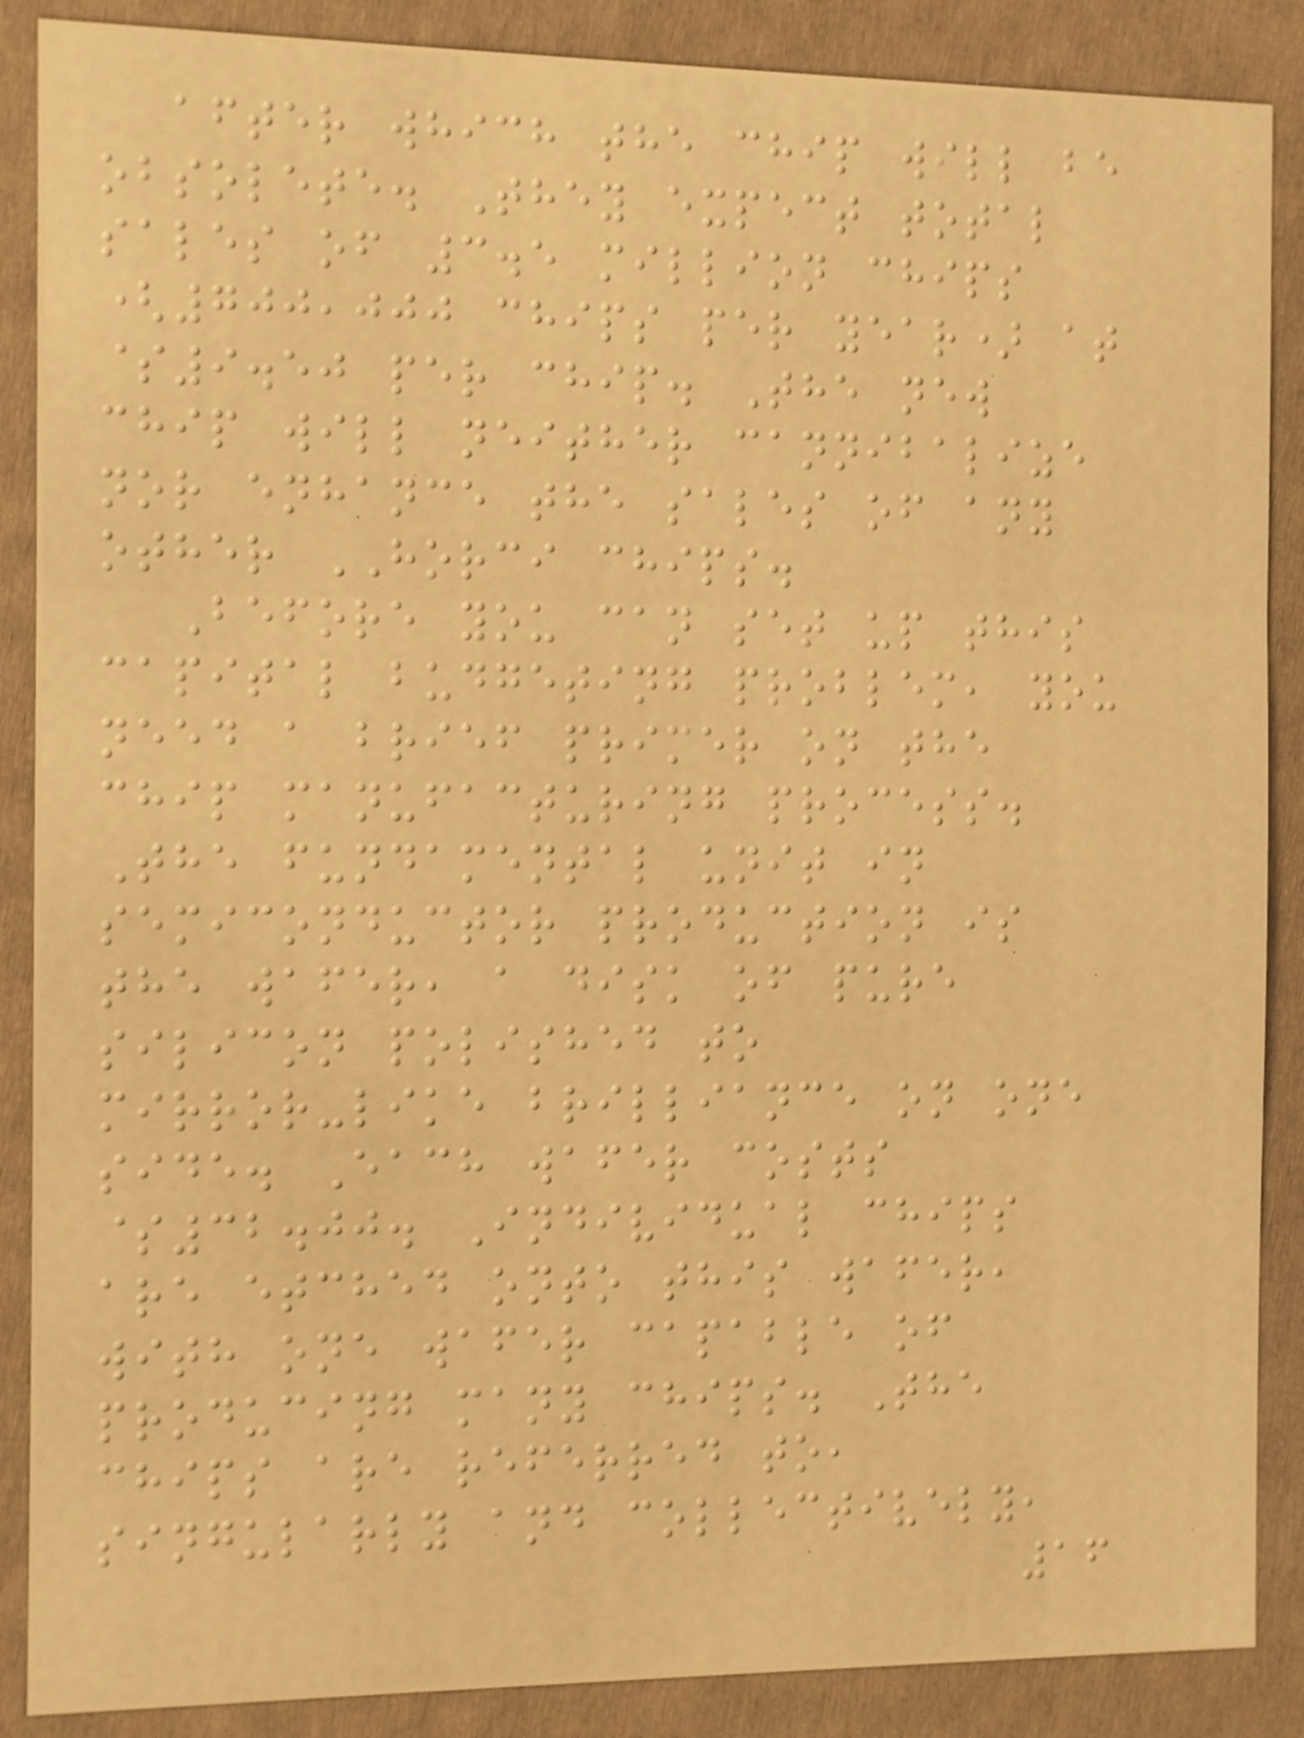after which the chip will be
obsolete. They expect total
sales of 3.5 million chips
(700,000 chips per year) at
$9.50 per chip. The new
chip will neither cannibalize
nor enhance the sales of any
other HORCI chips.
Before you can set up this
capital budgeting problem, you
need a brief primer on the
chip manufacturing process.
The fundamental unit in
semiconductor production is
the wafer, a disk of pure
silicon polished to
mirror-like brilliance on one
side. Each wafer costs
$32.00. Individual chips
are etched onto this wafer,
with one wafer capable of
producing many chips. The
chips are referred to,
singularly and collectively,
16
